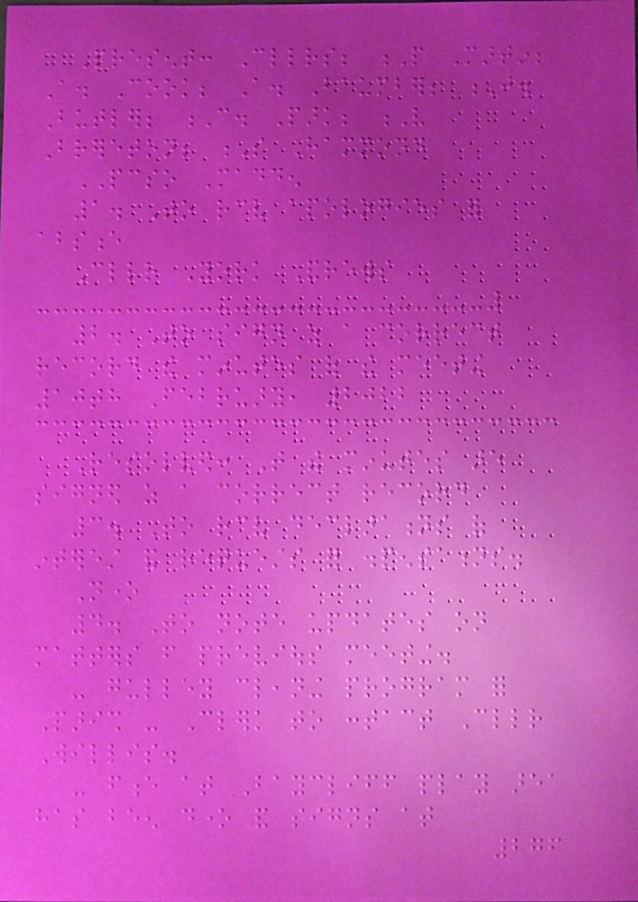Present: Cllrs; P Martin;
A. Cook; A. Baumber; J.
Butler; C. Park; V
Brereton; S Hammond
PCSO Madden
1. To receive apologies for
absence
Cllr York Andrews
2. To sign as a correct
record the minutes of the meeting
10th February, 2022
Resolved: That the minutes are
signed as a correct record
3. To receive declarations of
interest and requests for dispensations.
None
4. To note updates on
matters from previous meeting.
- gulley cleaning program for
Parish - Clerk to contact Cllr
Willis.
- fence at Baycliff play area
has been done and signs at
276
